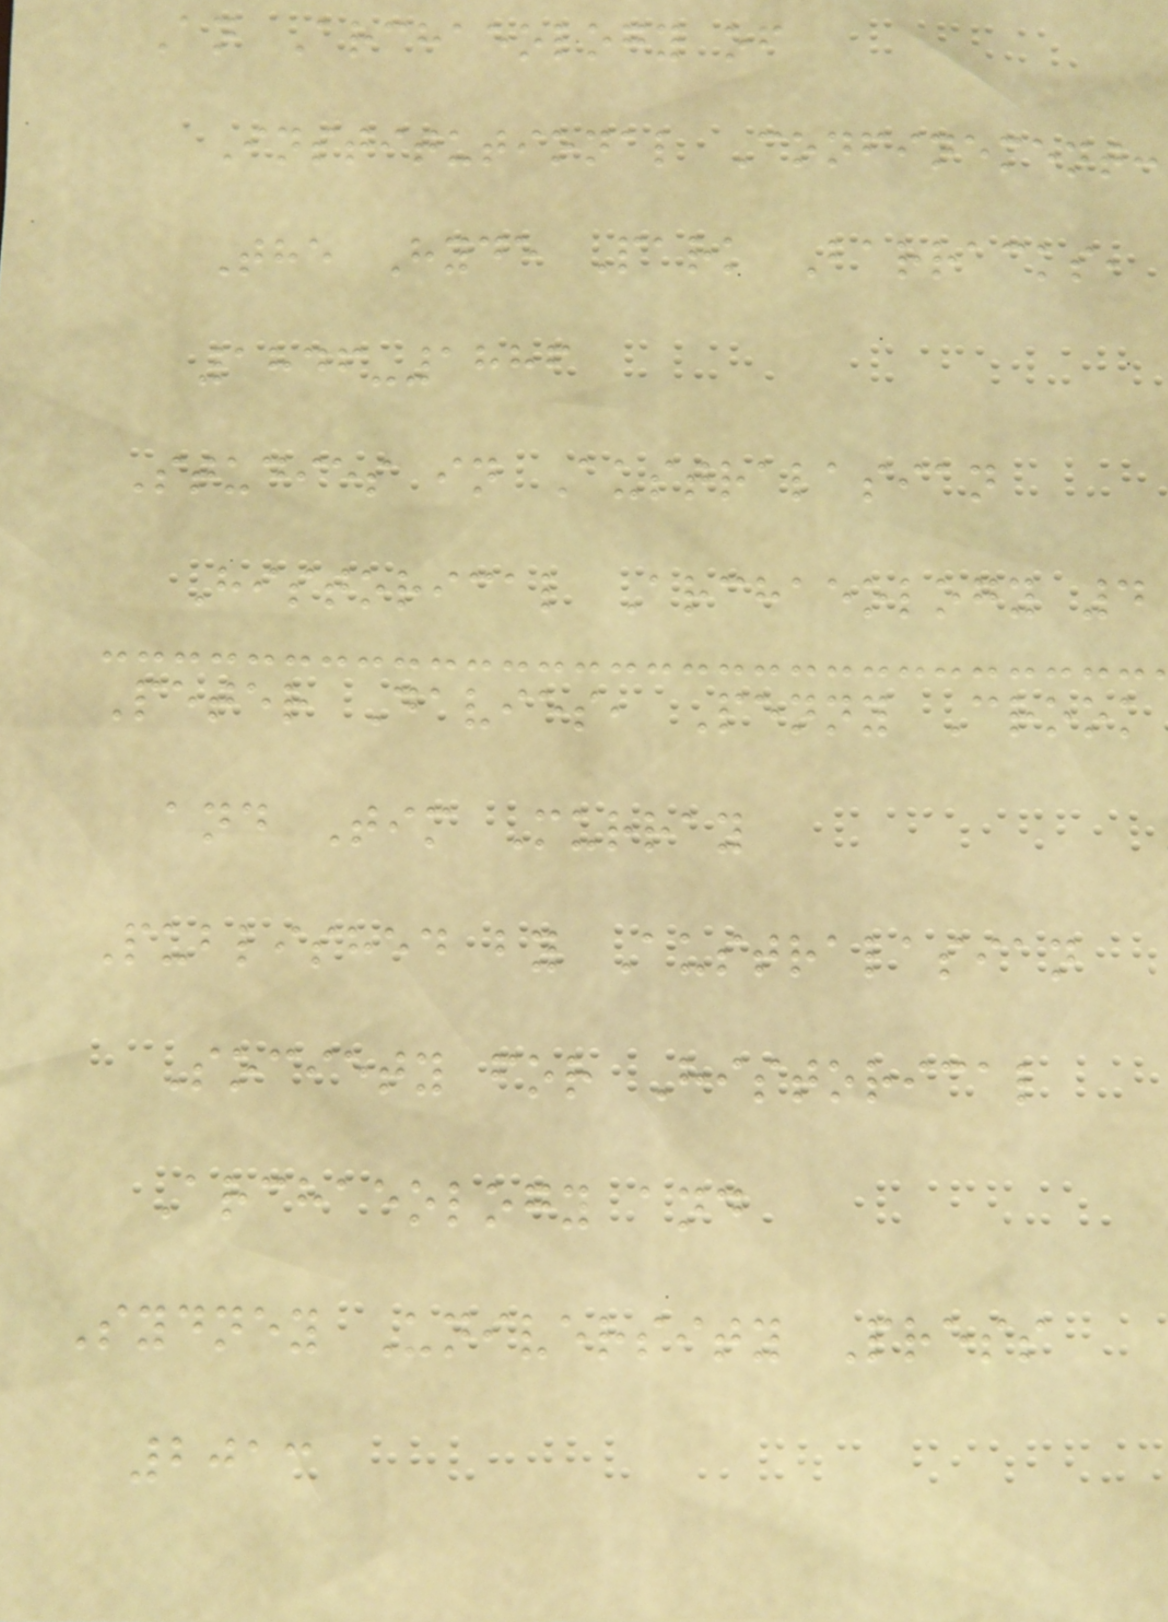An Archaeology of
Institutional Confinement:
The Hyde Park Barracks,
1846-1886
Studies in Australasian
Historical Archaeology 4
Peter Davies, Penny Crook
and Tim Murray
Published by Australasian
Society for Historical
Archaeology and
Sydney University Press
2013
